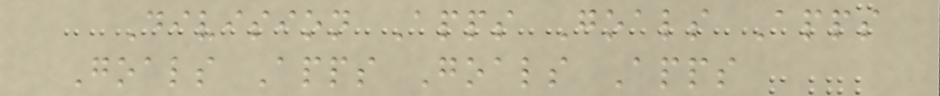Division Apps Goals Apps
Goals Apps Goals Apps
